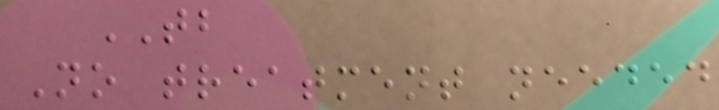TB
No treatment needed
